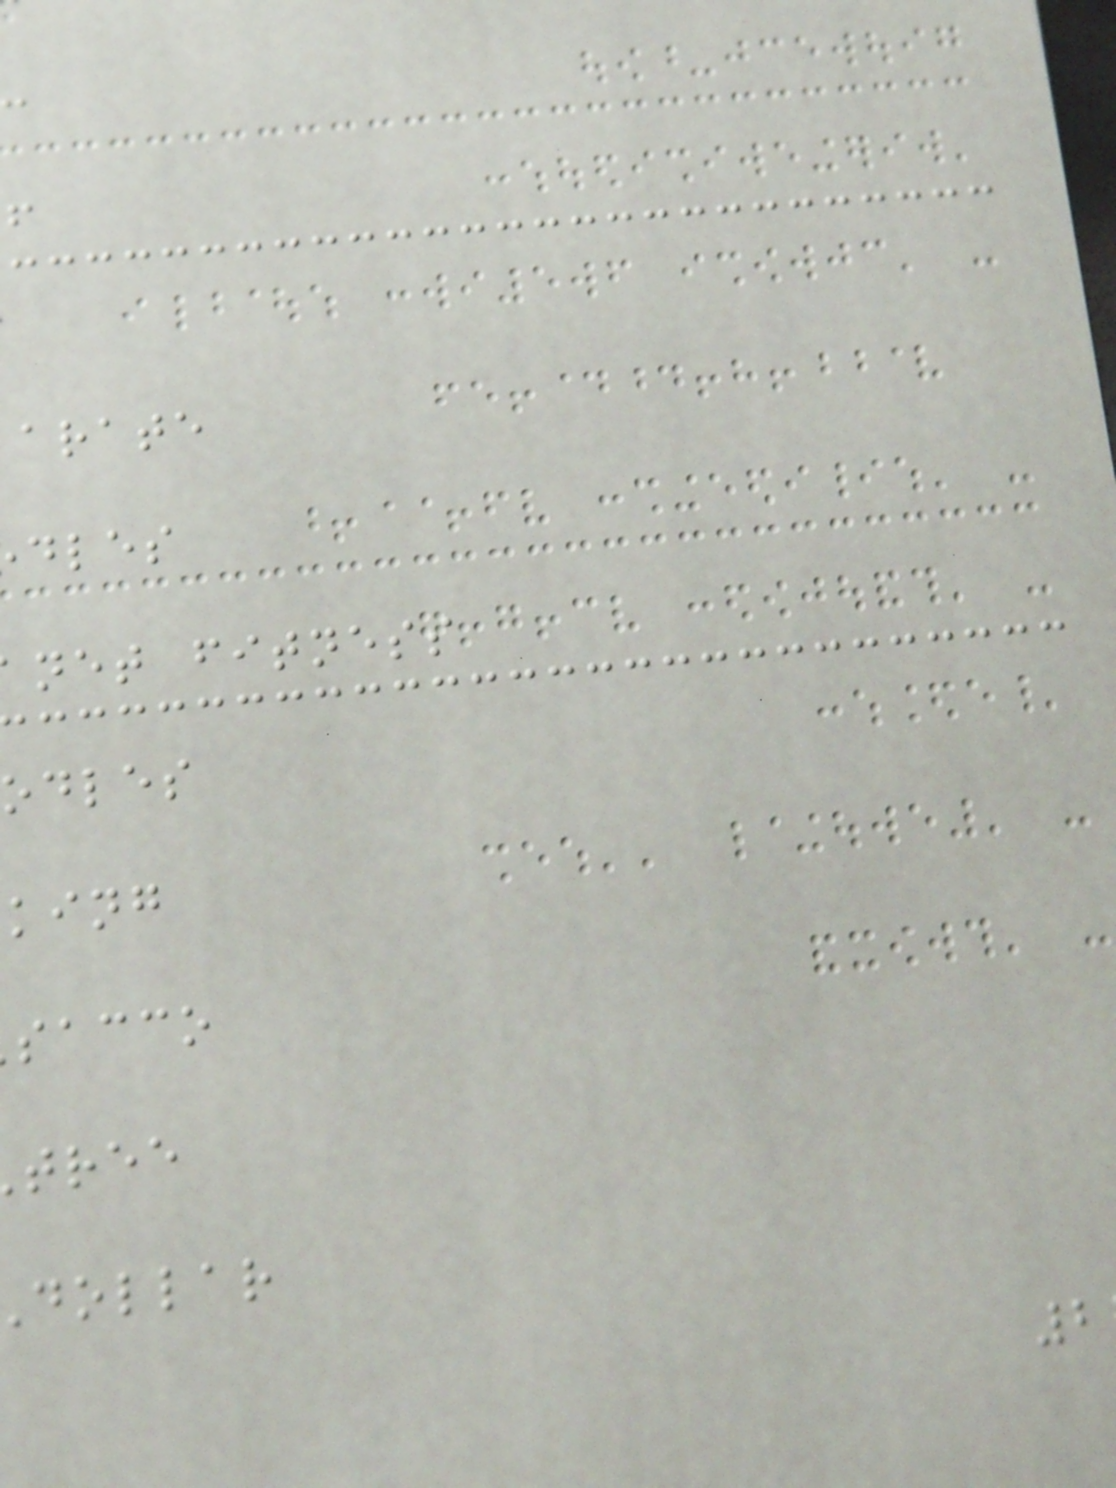arate
dles
net fitness
odles
king
sacco
tree
dollar
